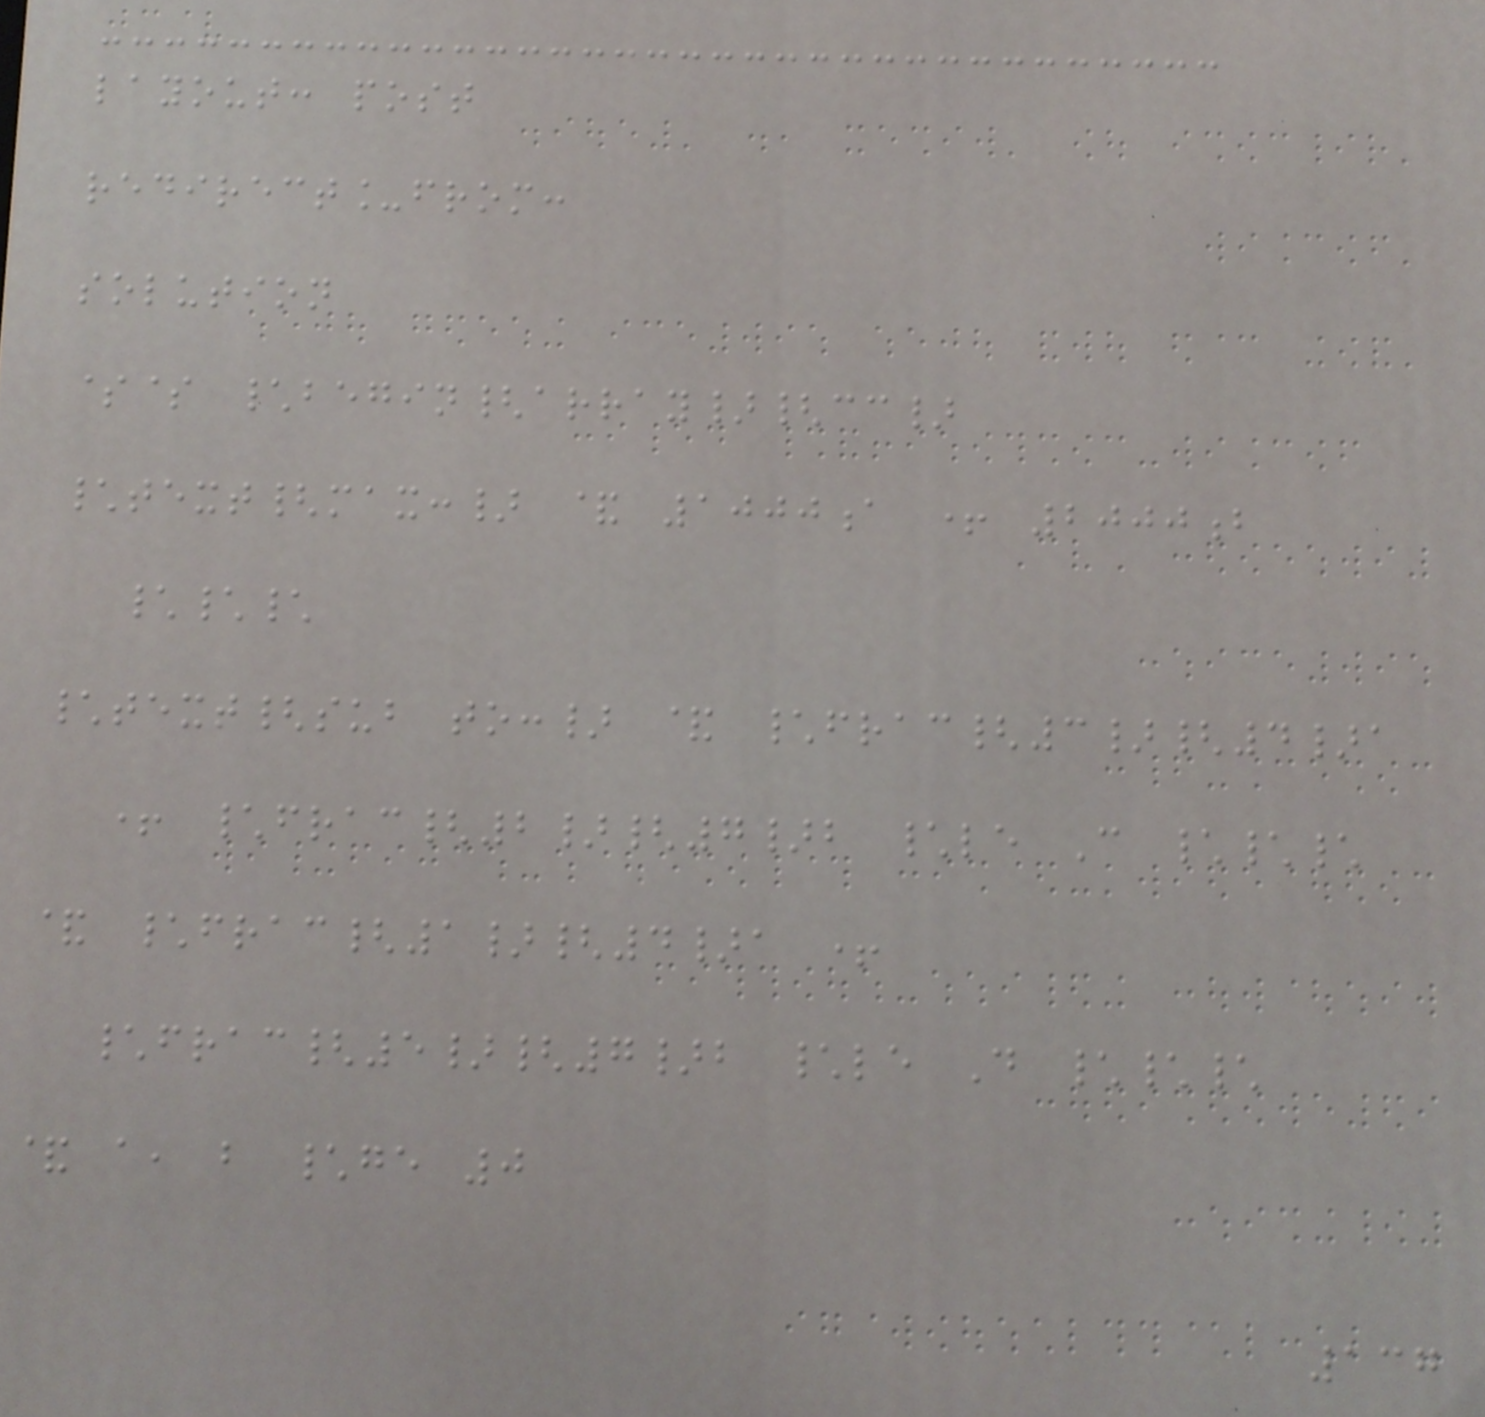layout: post
redirect_from:
solution
$$ \begin{array}{cc}
\text{max:} & 1000a + 2000b
\\\
\text{sub to:} & \frac{3}{4}a
+ \frac{2}{7}b \le C \\\
& \frac{1}{4}a +
\frac{5}{7}b \le D \\\
& a, b \ge 0
137
